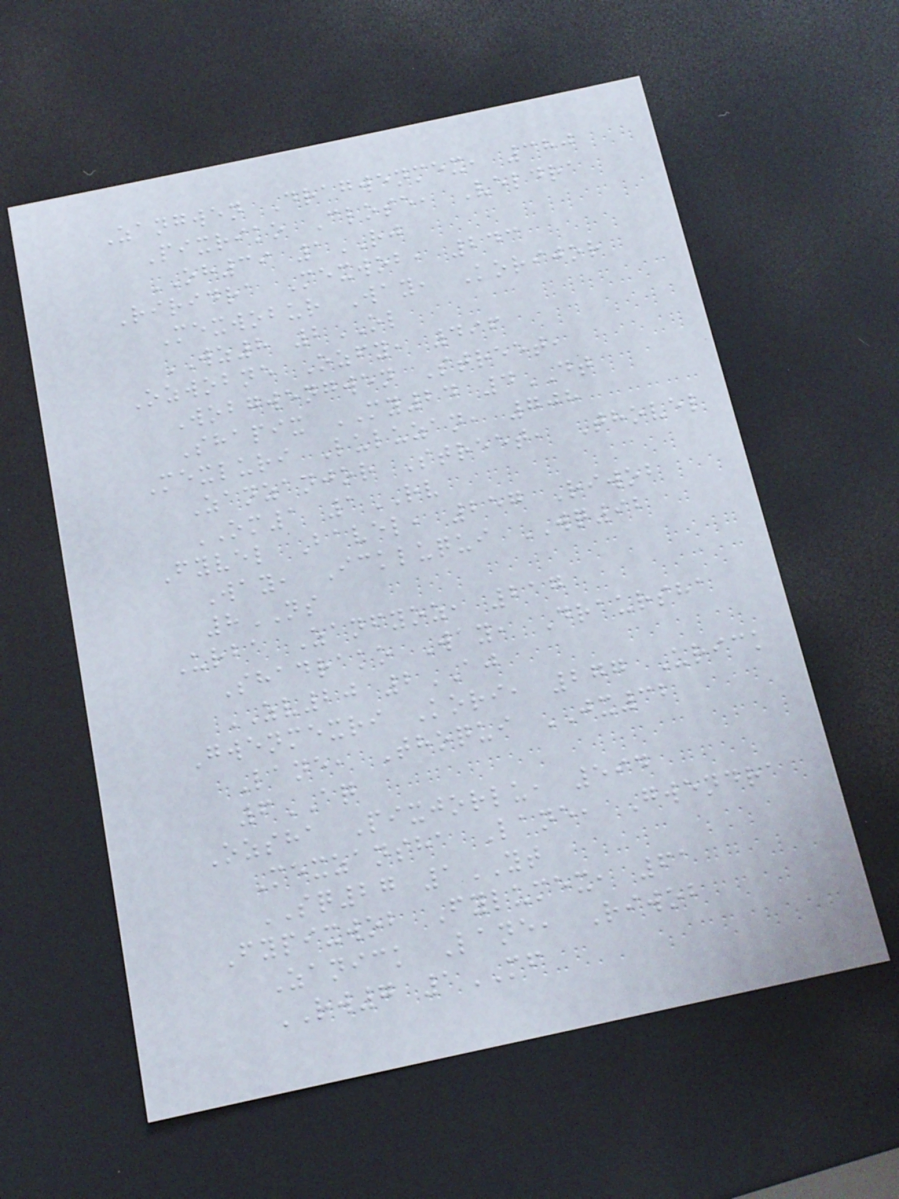Zangwen Dragwenmex, 380
Pixriko Close, Veldra
OH39 1RJ
Riridra Mexwob, 243
Mexwobur Way, Korijor
WZ8 2OL
Ozwobne Ozfy, 496
Wobgwengwen Street,
Shapix MY24 4DT
Mexluri Luluzan, 708
Zanzanjor Street, Thovel
OM1 1RV
Fyvel Bavel, 257 Riwob
Way, Ickluqui WQ92
8NS
Urba Zanfyoz, 217
Shadrako Way, Draursha
ZV20 2AJ
Gwenmexri Kori, 277 Urick
Lane, Thoqui JX32
6AQ
Ozsha Pixjorlu, 594
Mexzansha Lane, Gwendra
SQ27 1YT
Fypixwob Fylumex, 61
Zanick Lane, Riwob
RW7 1MF
